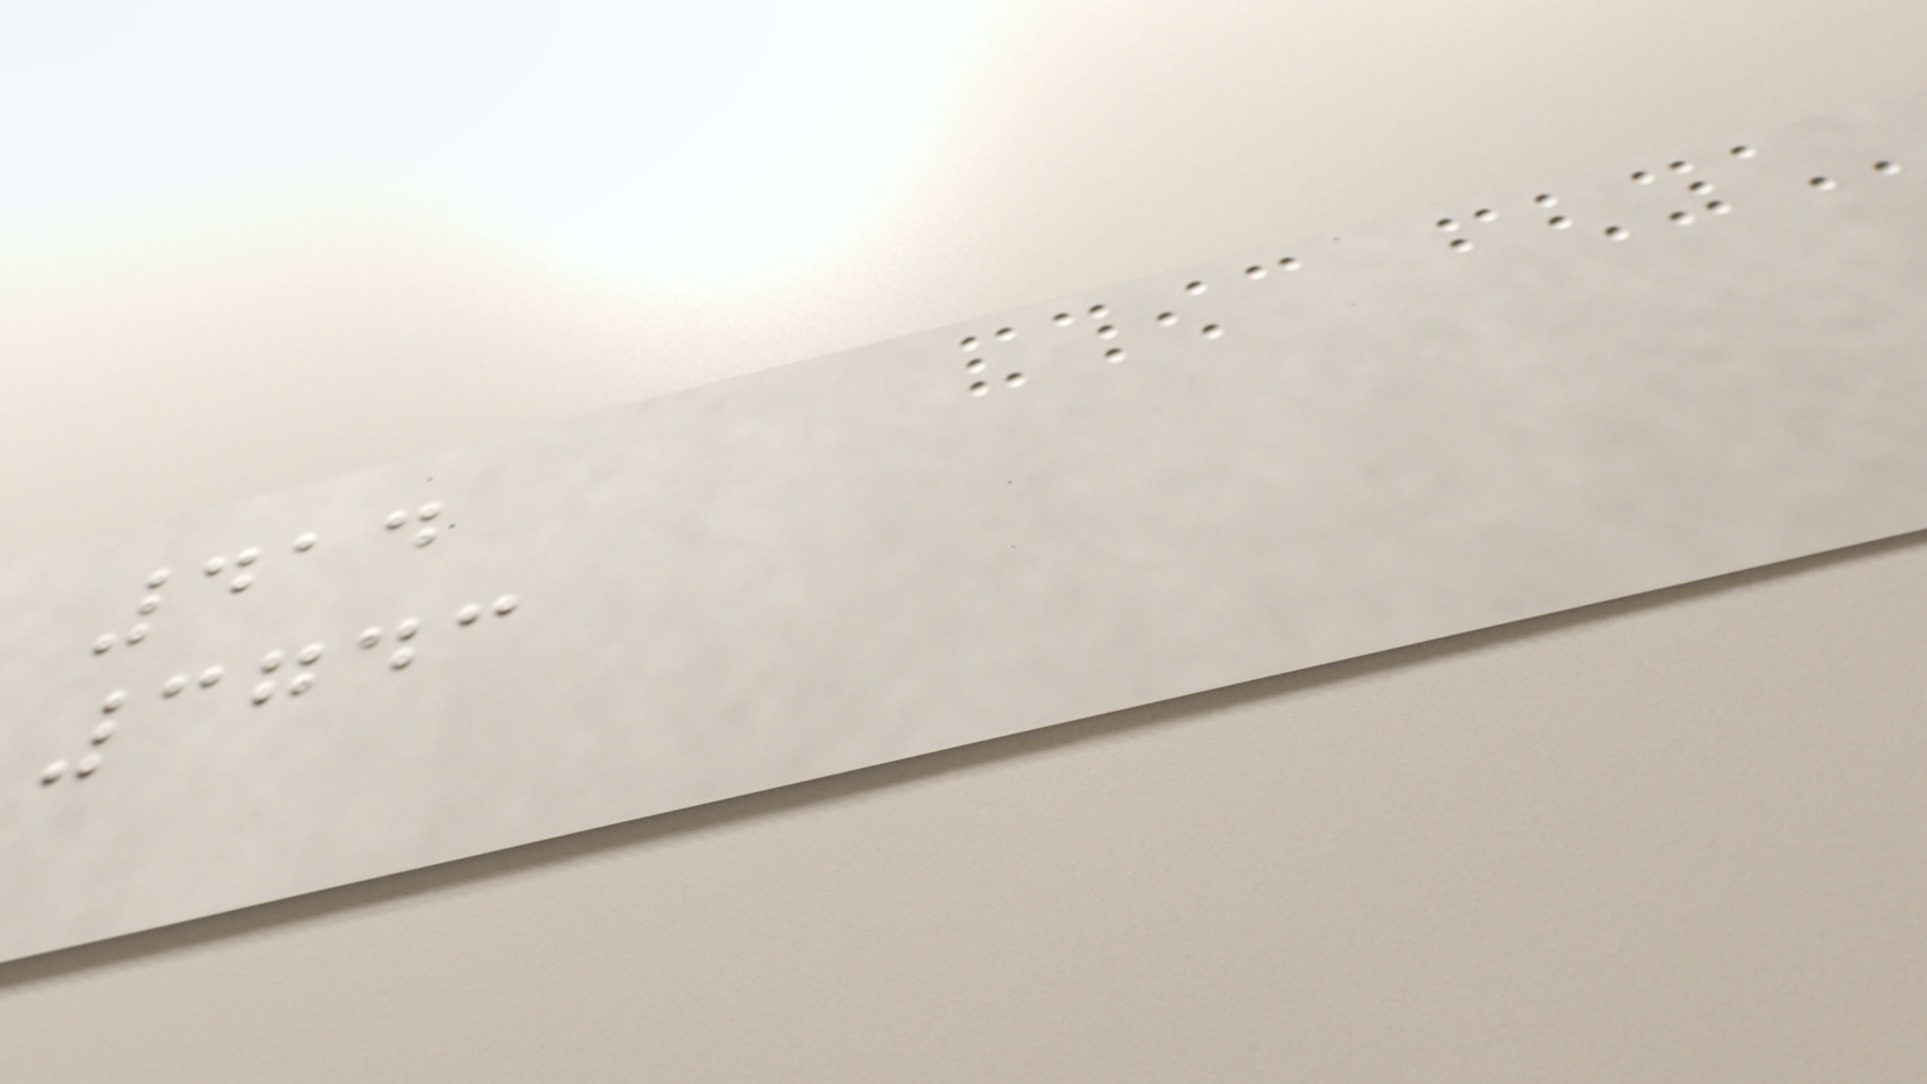414
3743
